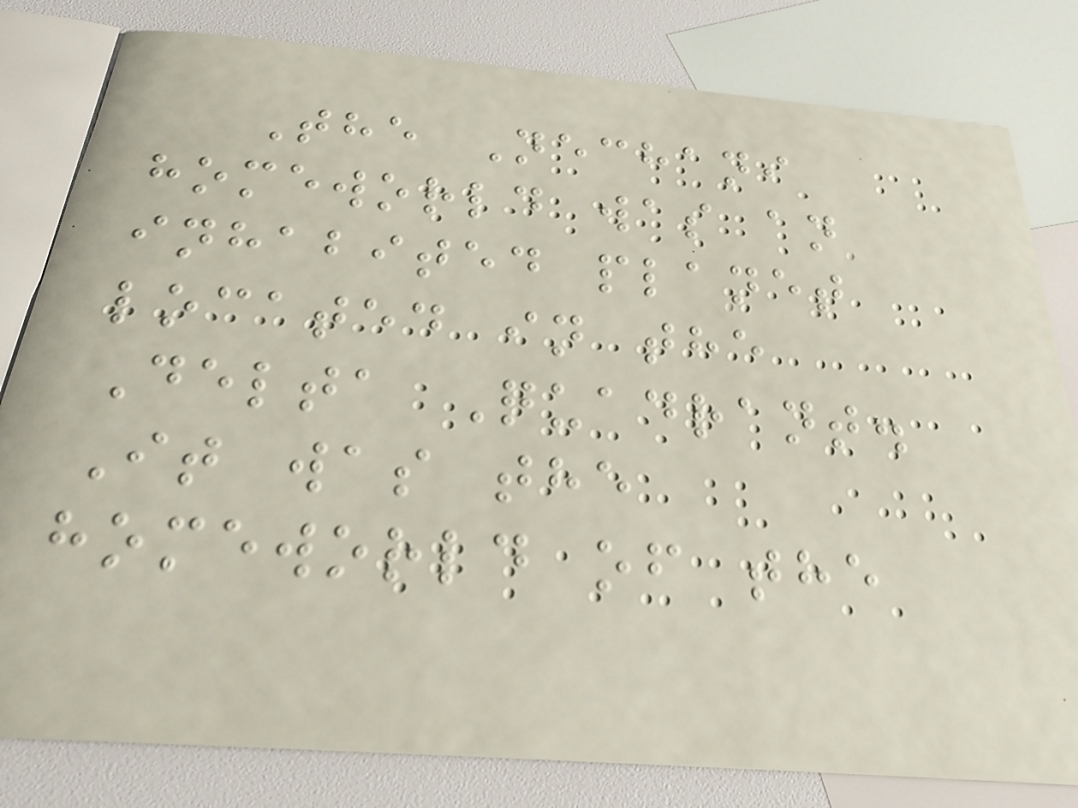The Nechani
homeworld was an
inhabited planet
located in the
Delta Quadrant.
It was the
homeworld of the
